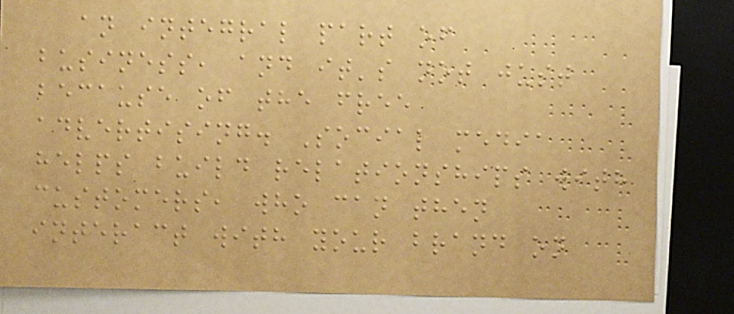an integral part of
business, and it's not just
because of the free
advertising. Social media
helps build relationships with
customers, who can then
interact with your brand on
